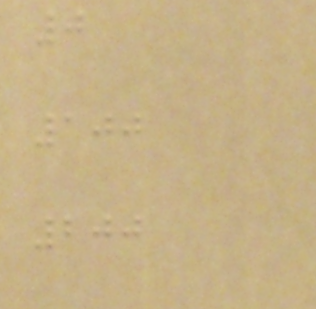0
100
200
